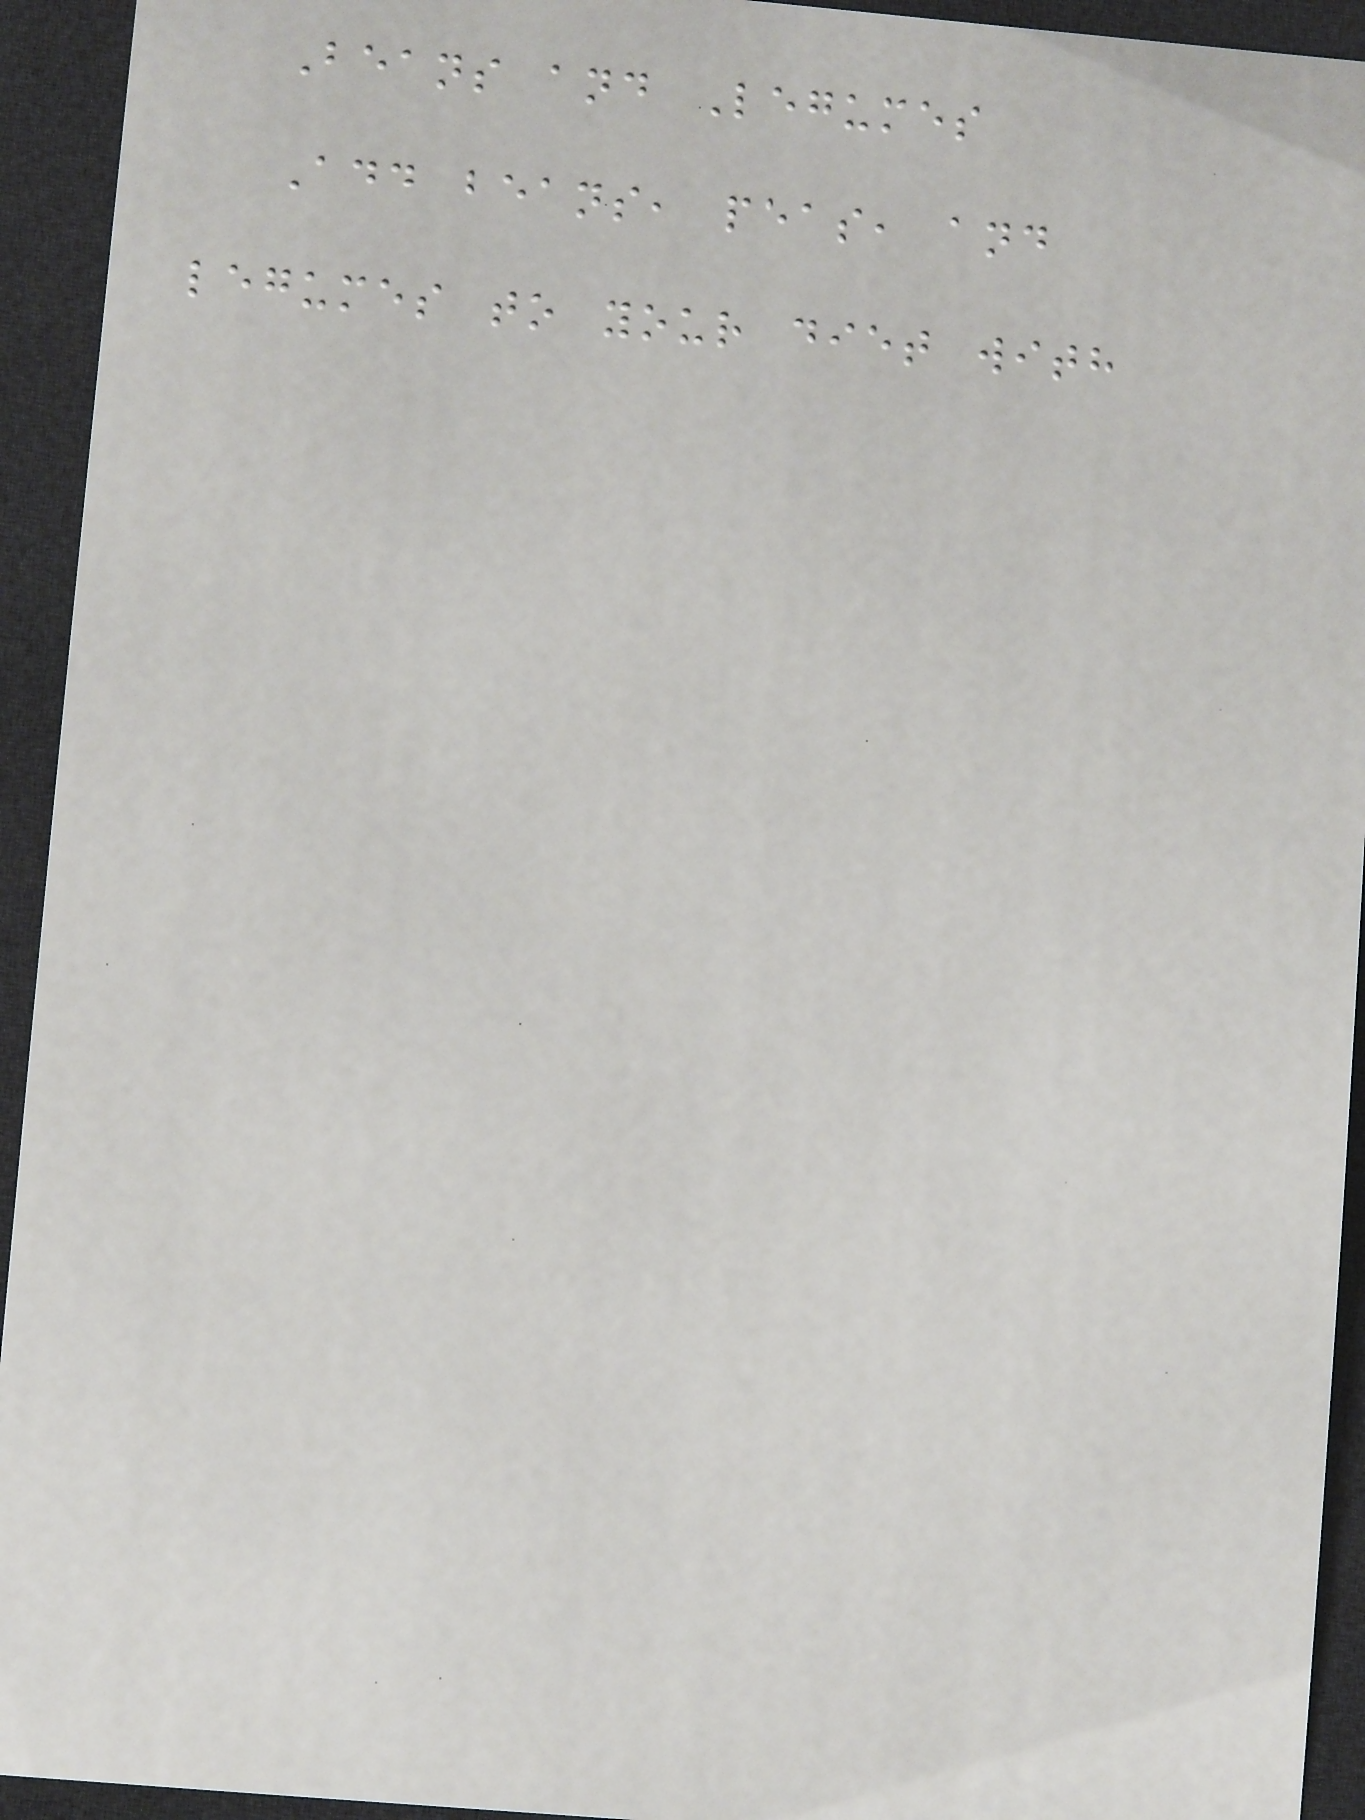Beans and Legumes
Add beans, peas, and
legumes to your diet with
